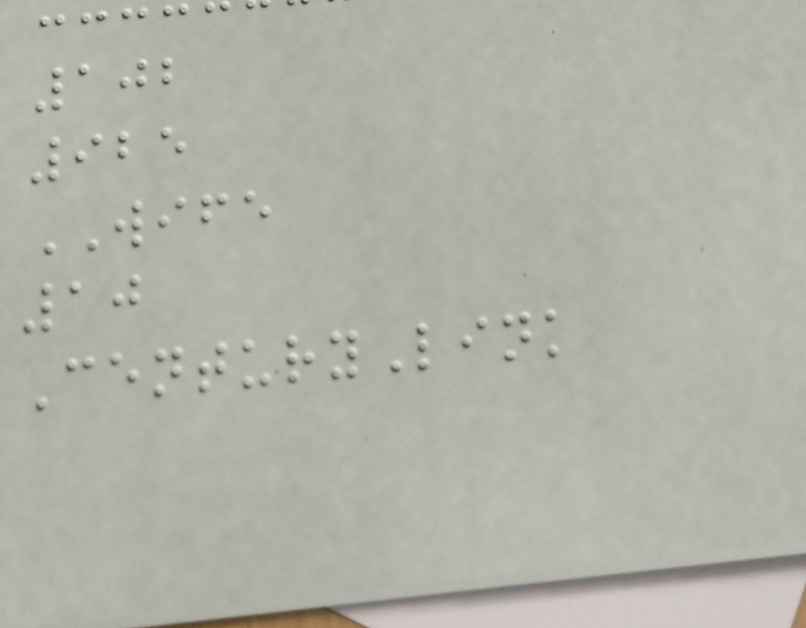102
925
WIFE
10
CenturyLink
